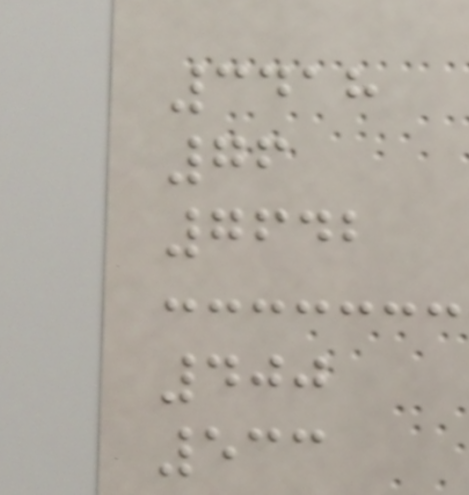3418
76
7642
400
533
